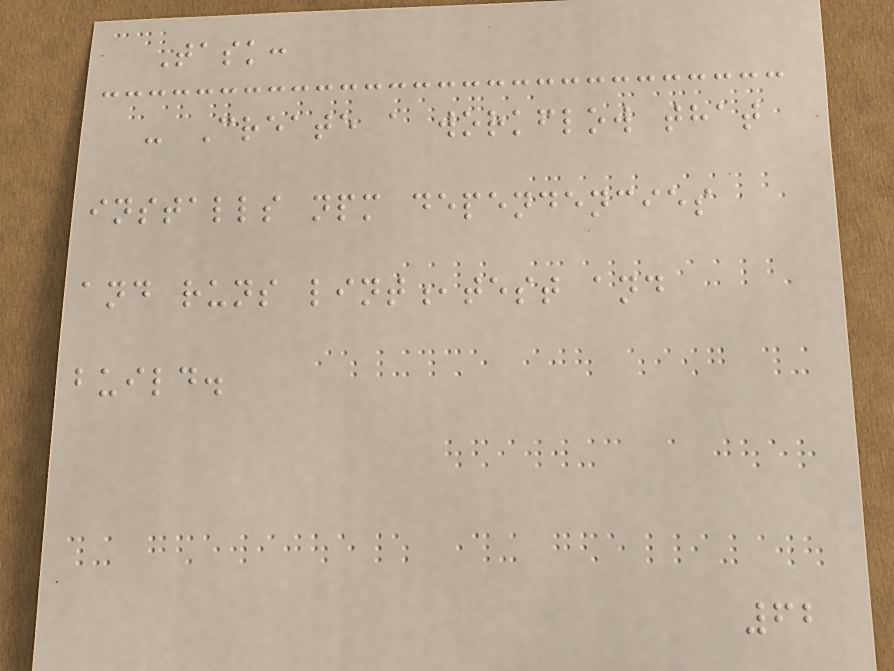Task:
- Create a workflow that
installs npm dependencies
and runs lint,test and
build.
62
